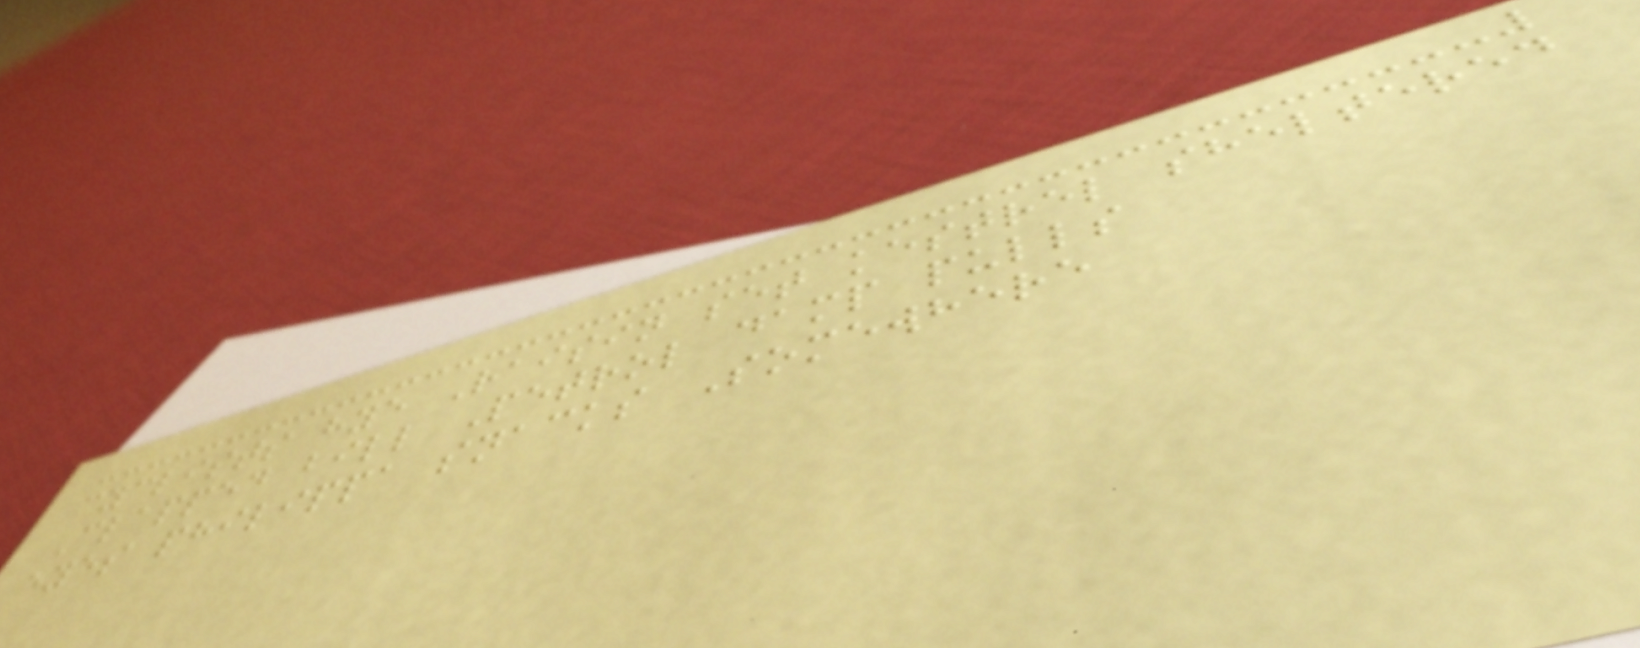cyclists hye Raisin set kestrel sheltered
Clapped bill Petrol damp pulls
eyes philippa snacks Somewhere
